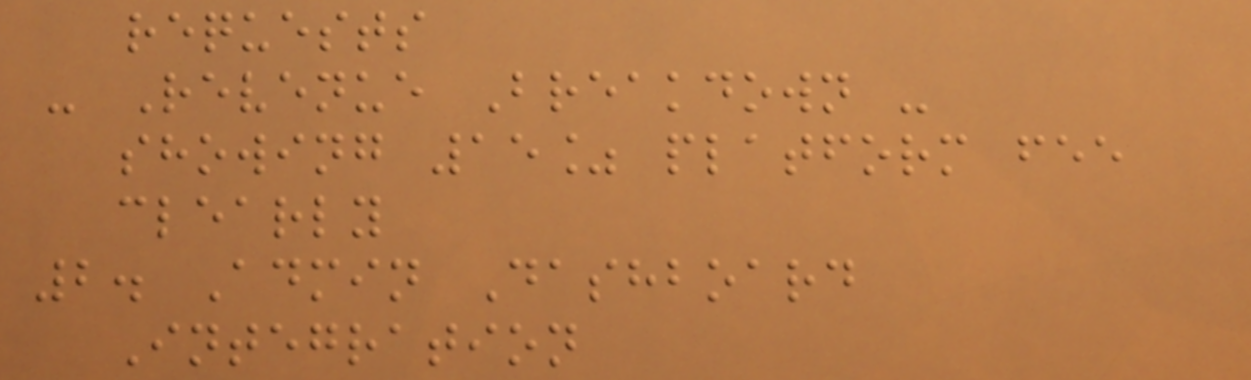requests
- Revenue Breakdown -
showing 15% platform fee
clearly
2. Admin Dashboard
Integration
